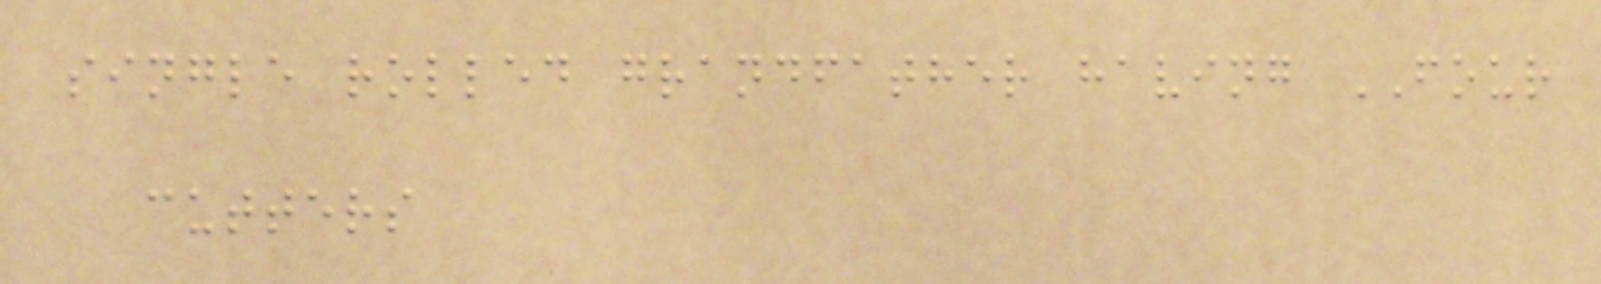single rolled grandfather having FOUR
cutters
